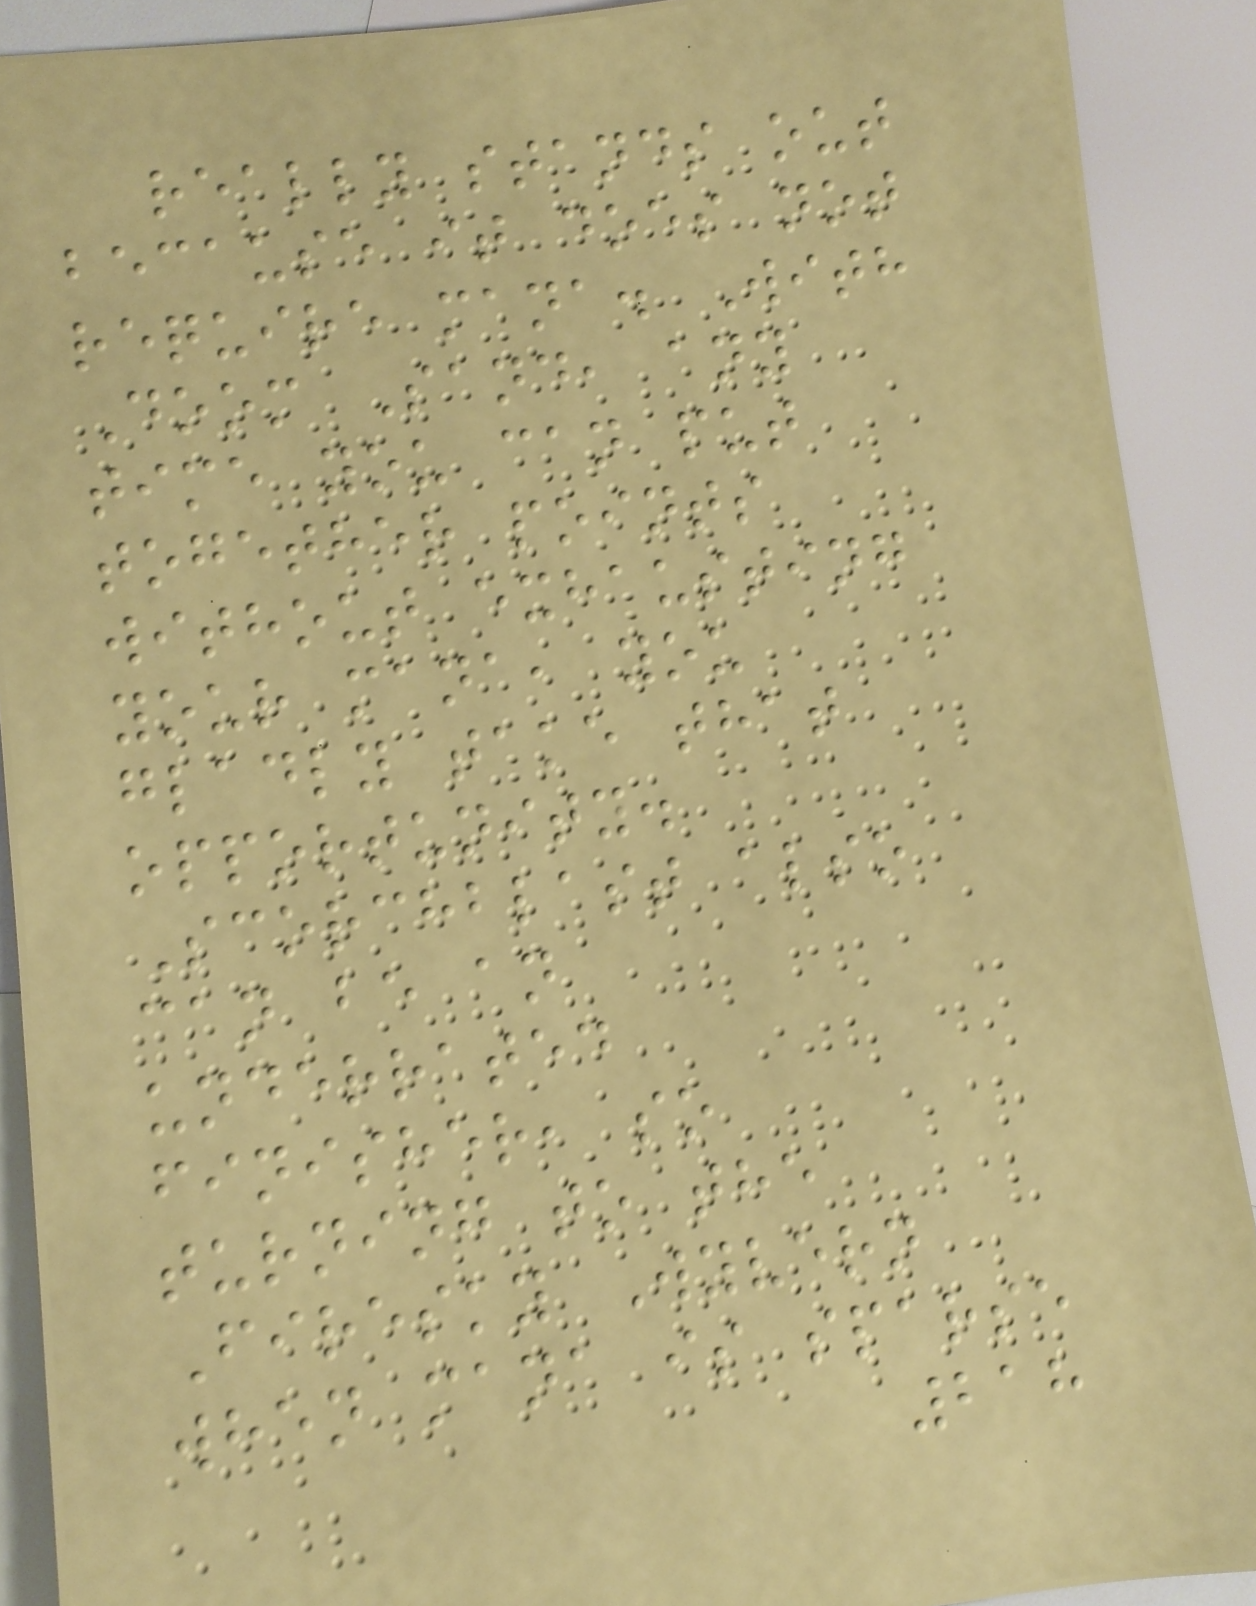really stands out
because it does not
require mana. With
Doom Sand, any
time you can put
together points
without exhausting
your mana, you
gladly take that
opportunity.
Scorchblast also
can be an
underrated
finisher, so
turning to the
Firesky Wyvern
when mana is sparse
218
